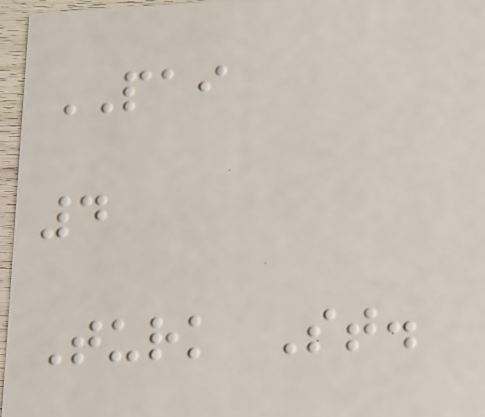PAI
4
Turk St.
